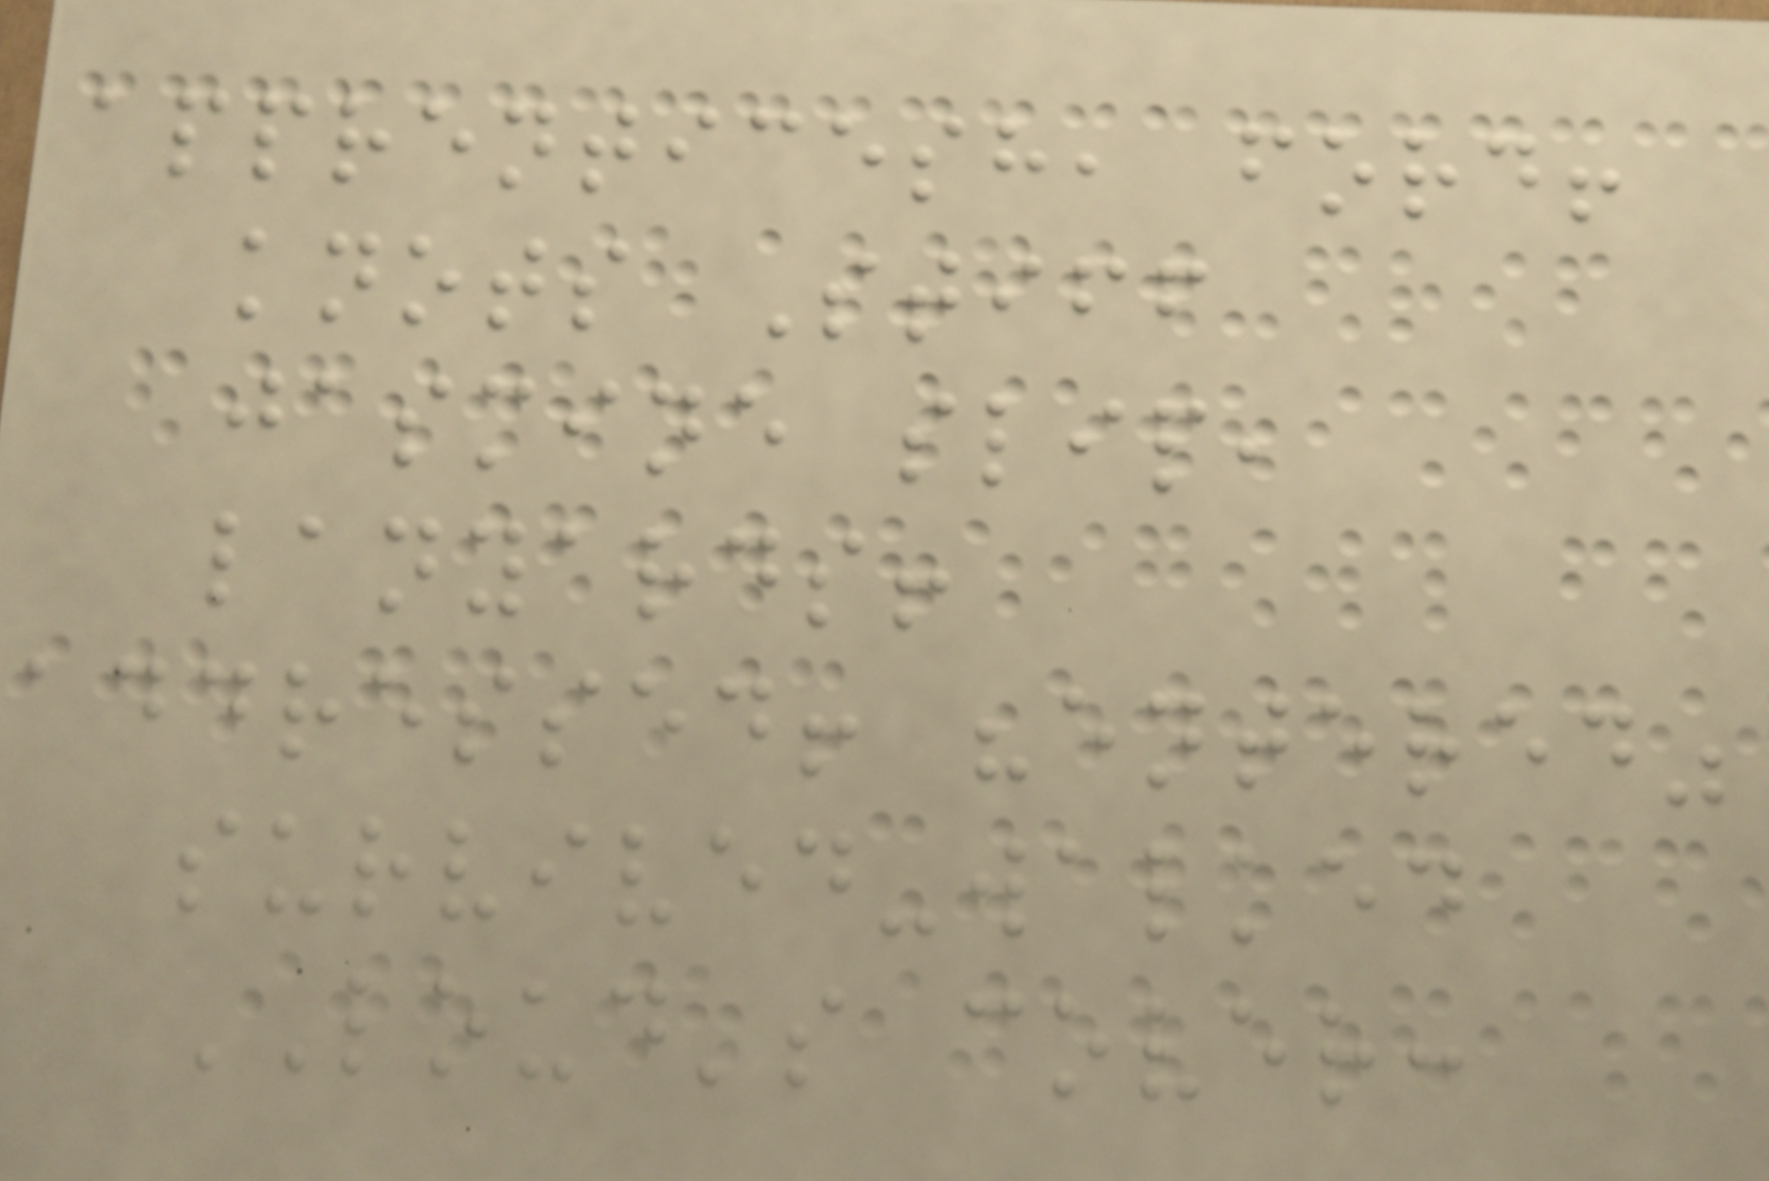apprenticesh, ford!
knots Stiff
jasmine slip,
lanyards!
addressed! "entered"
survived-walked
LOUD's cover:
